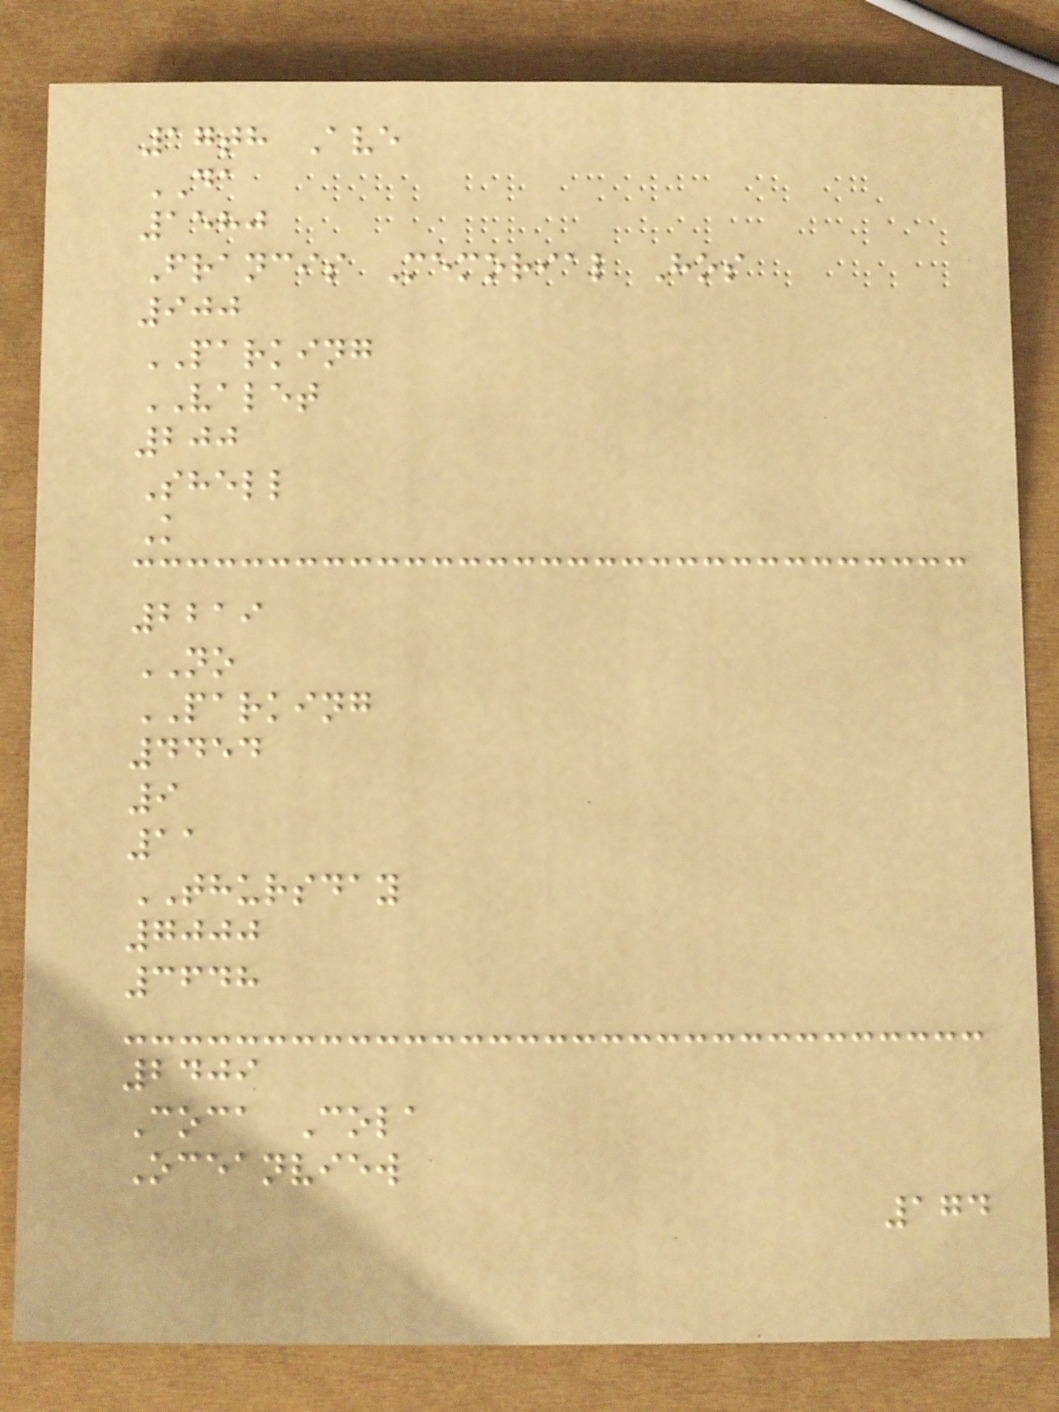17th Ave
DA
1580
Francis Memorial Hos
900
PARKING
VALET
200
Shell
K
2219
NO
PARKING
4454
9
11
THURSDAY
7000
3648
2409
Coca Cola
Oceanview
174
